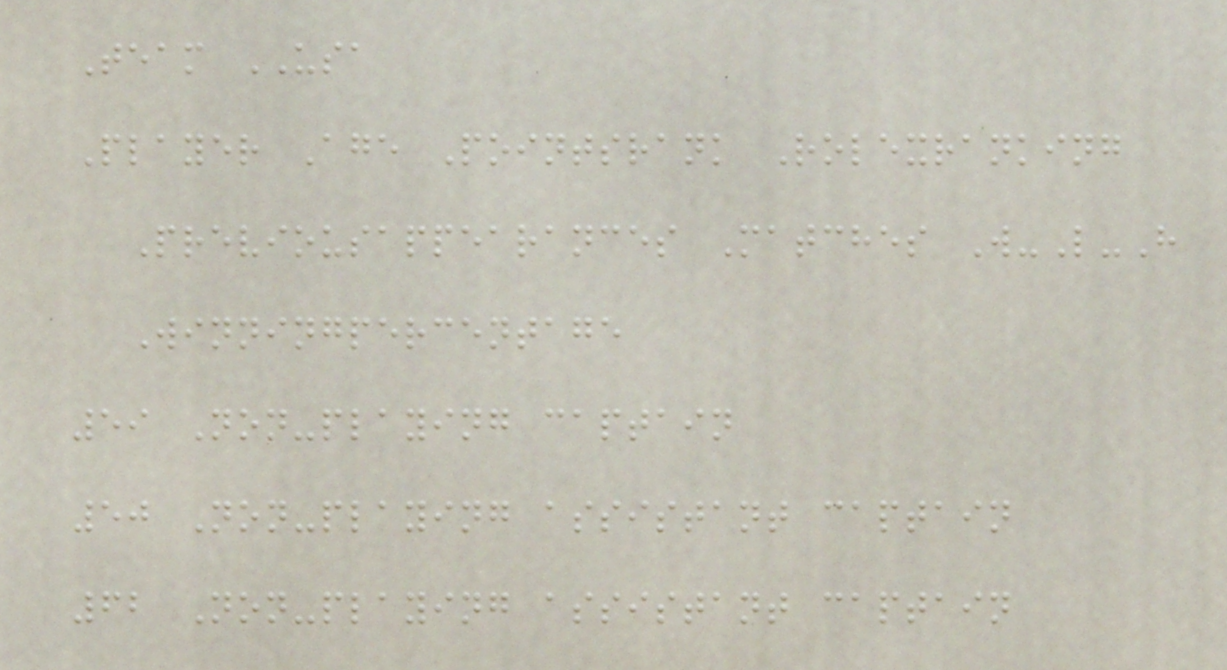Team USA
Player Age Pointsrank Rolexranking
Previousappearances Matches W-L-H
Winningpercentage
59 Non-playing captain
50 Non-playing assistant captain
62 Non-playing assistant captain
